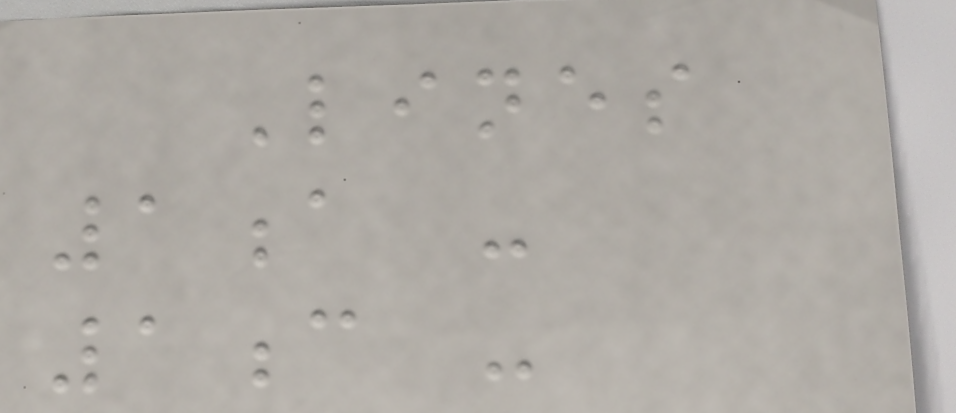Lines
1a -
1c -
